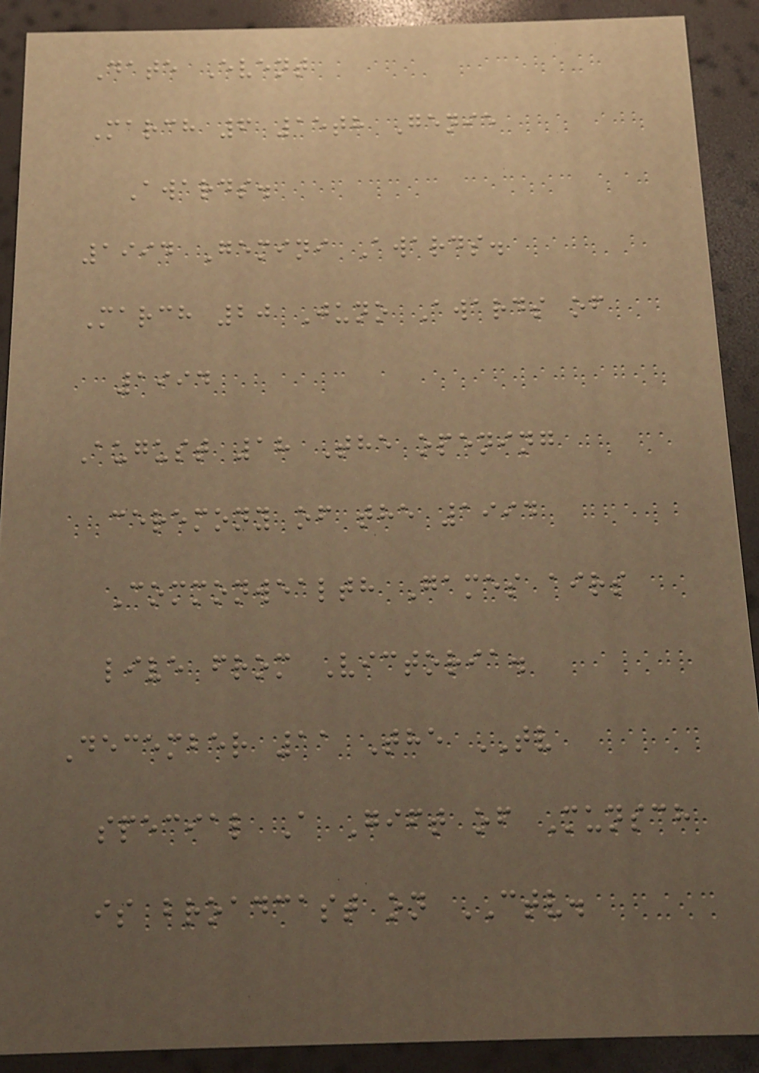Date Event
March 6 15th Genie
Awards.
1994 Gemini Awards.
March 20 Juno Awards of
1994
August 18 The opening
ceremony of the 1994
Commonwealth Games airs
live from Victoria.
December 11 The TV
special A Gift of Munsch
is broadcast on CTV.
